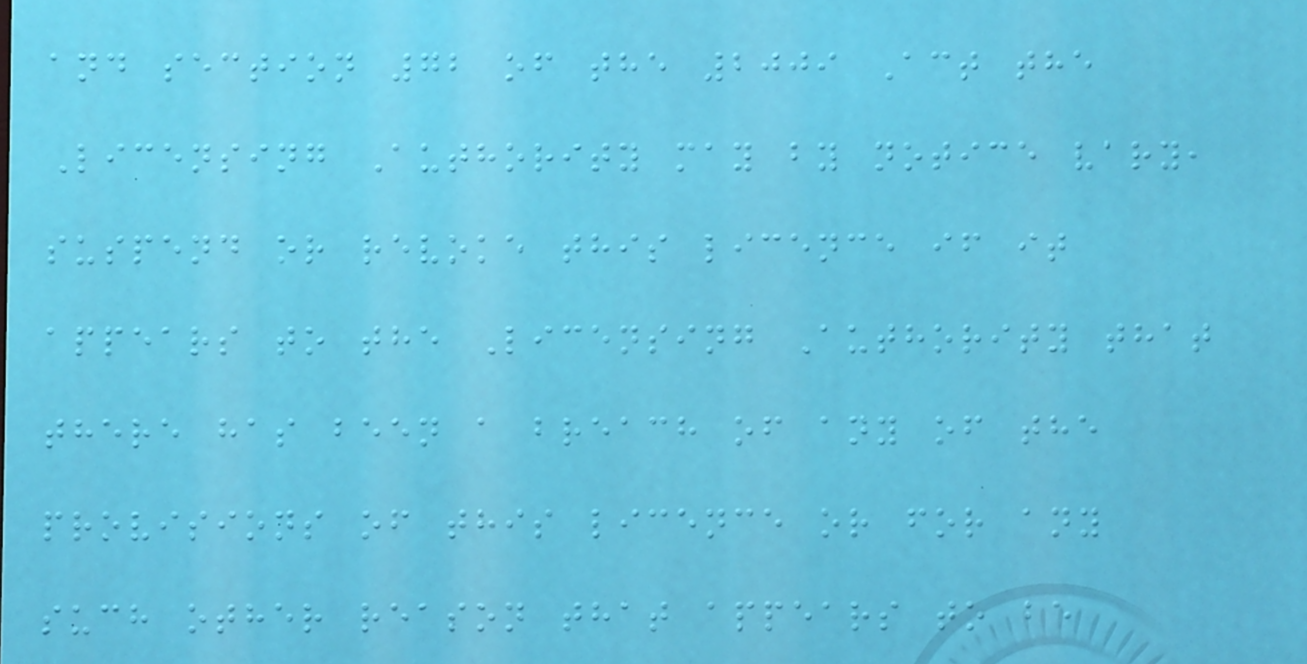and section 72 of the 2009 Act the
Licensing Authority may by notice vary,
suspend or revoke this licence if it
appears to the Licensing Authority that
there has been a breach of any of the
provisions of this licence or for any
such other reason that appears to be
